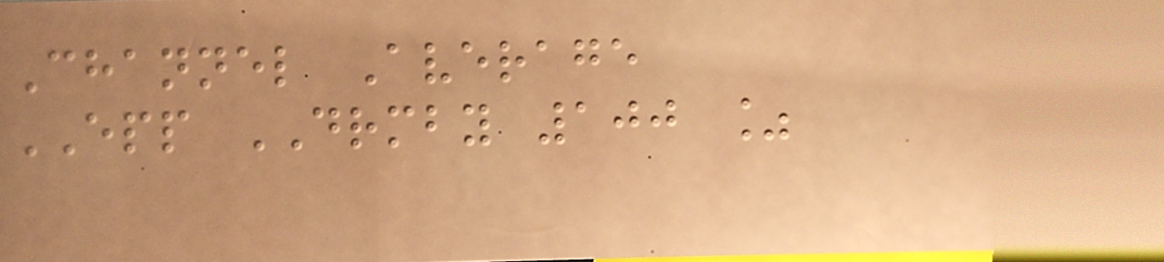Channel Average
EPP DRMBY 100 %
